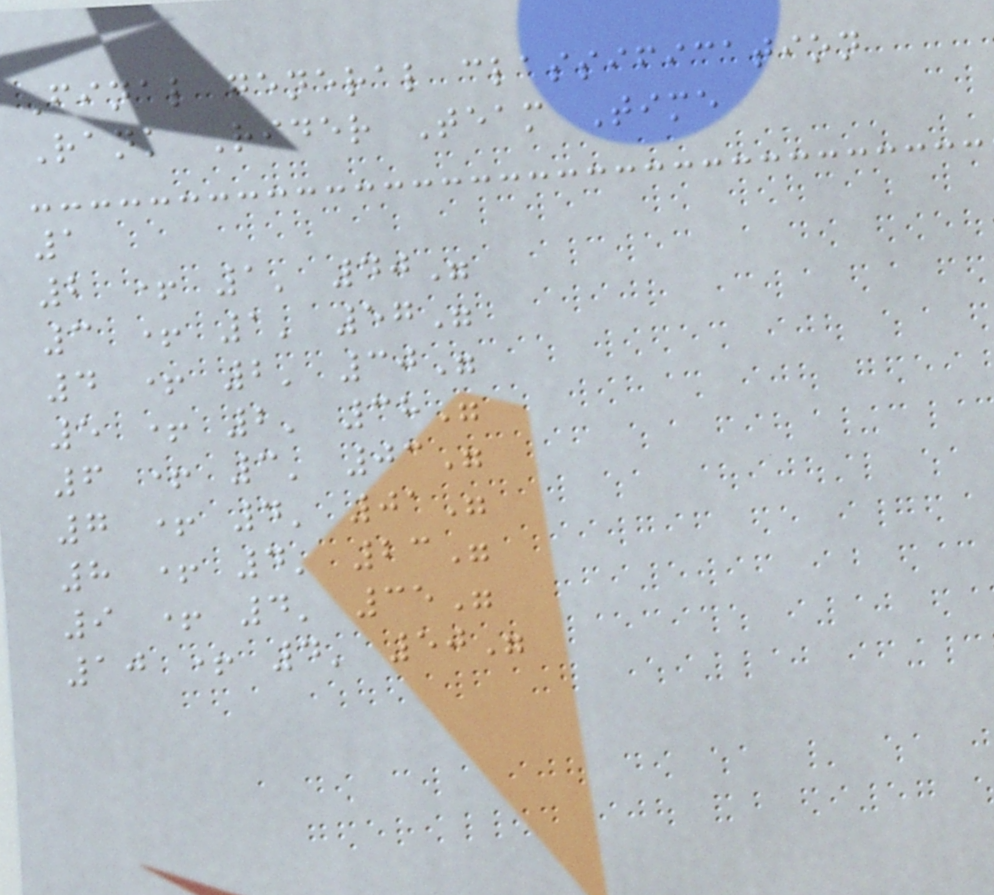Final general classification
Rank Rider Team Time
1
2 + 1' 40"
3 + 1' 57"
4 + 2' 30"
5 + 2' 38"
6 + 3' 03"
7 + 4' 01"
8 + 4' 23"
9 + 4' 35"
10 + 4' 50"
